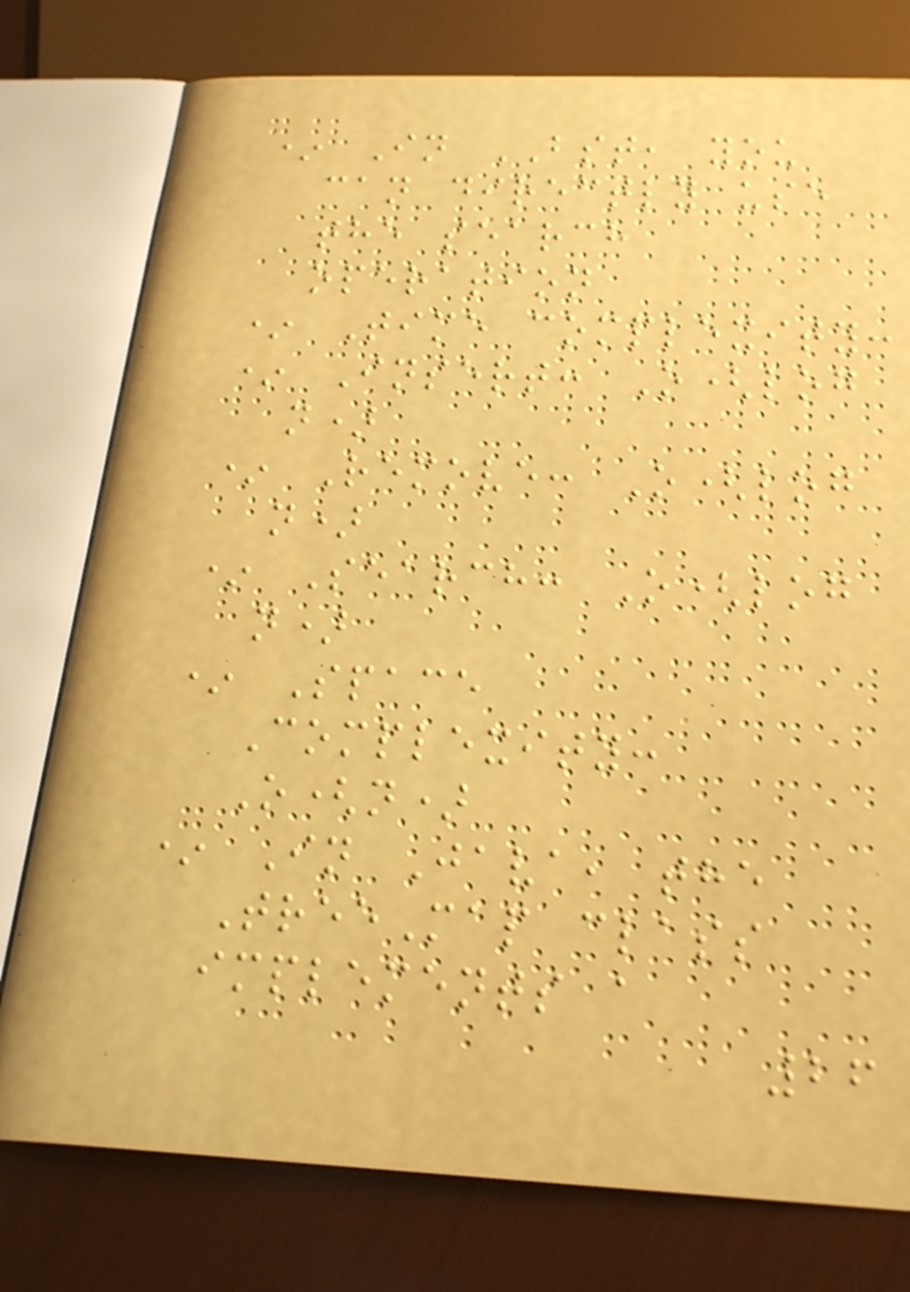* In BST, you
can directly use
the search
operation
* Time complexity:
* Insert: O(log
n)
* Remove: O(log
n)
* Search: O(log
n)
* Space
Complexity:
O(n)
* In Java, the
TreeMap class
implements a
26
